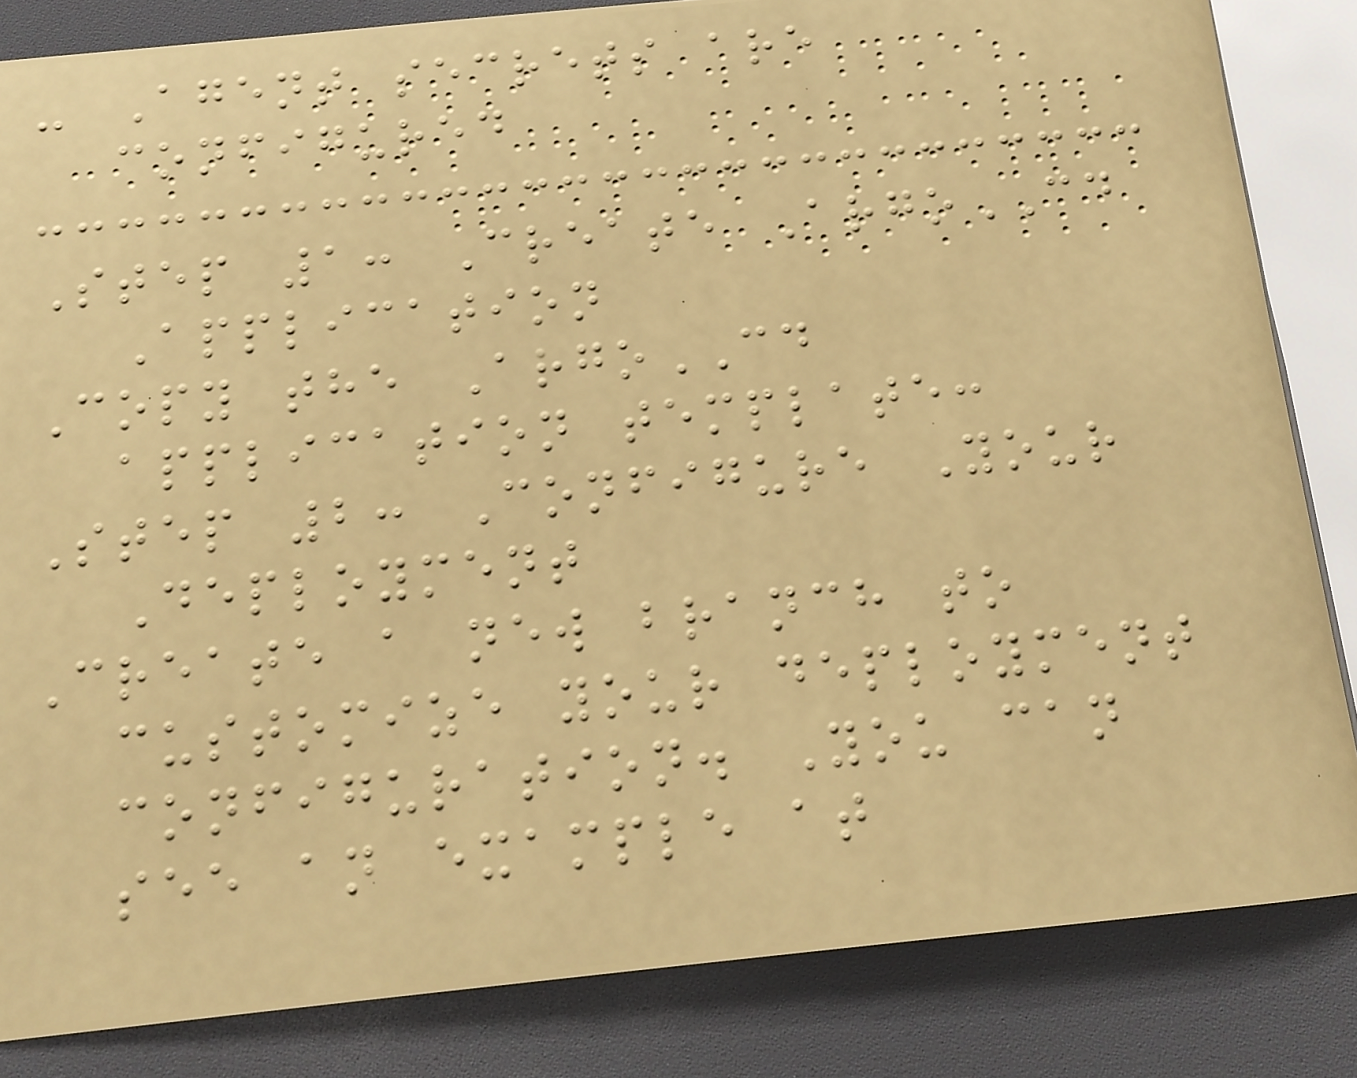- Agent secrets are
configured
Step 1: Create ArgoCD
Application
Copy the ArgoCD
application template:
Step 2: Configure Your
Deployment
Create a new branch to
customize your deployment
configuration. You can
see an example at
